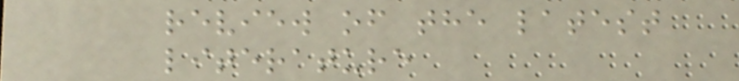review of the latest
literature
